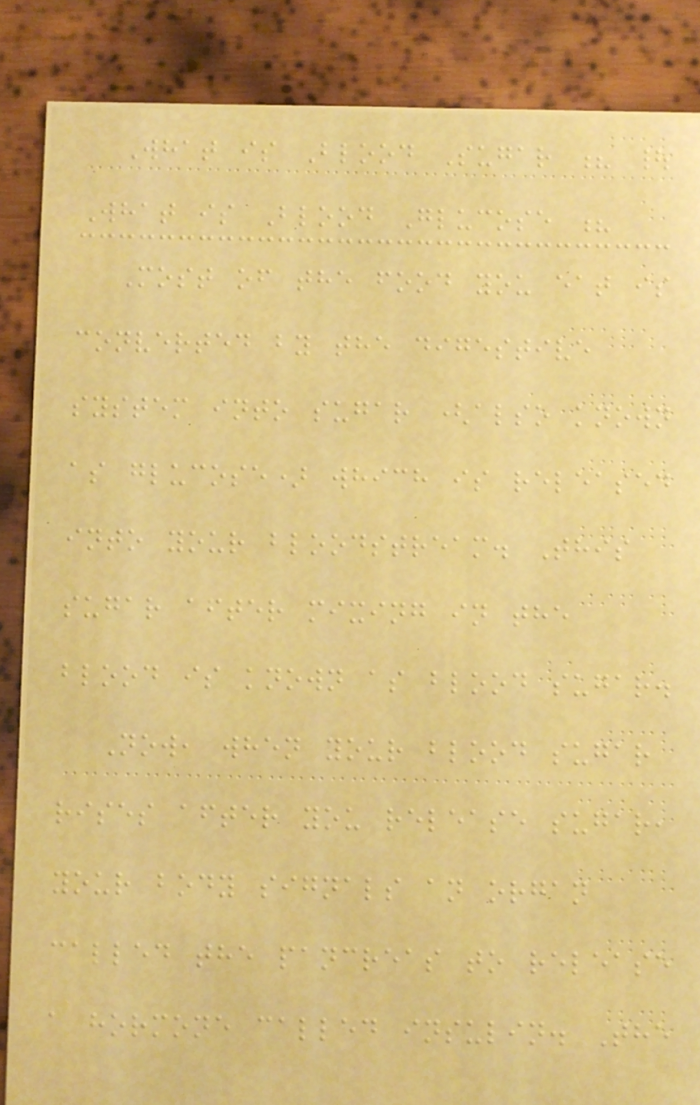What is Blood Sugar ? |
What is Blood Glucose ?
Most of the food you eat is
converted by the digestive
system into sugar (also known
as glucose) which is released
into your bloodstream. This
sugar after mixing in the
blood is known as blood sugar.
Now, when your blood sugar
rises after you release sugar,
your body signals an organ
called the pancreas to release
a hormone called insulin. The
